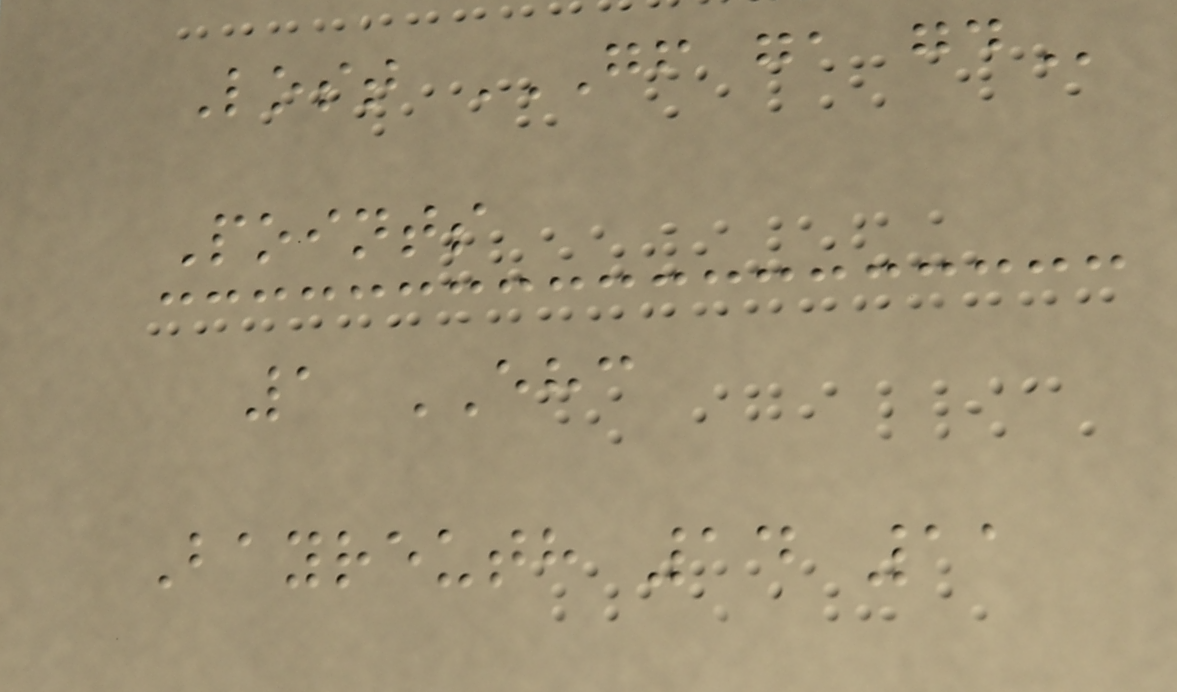Lost GF GA GD
Points
1 EHC
Bayreuth 14 11
